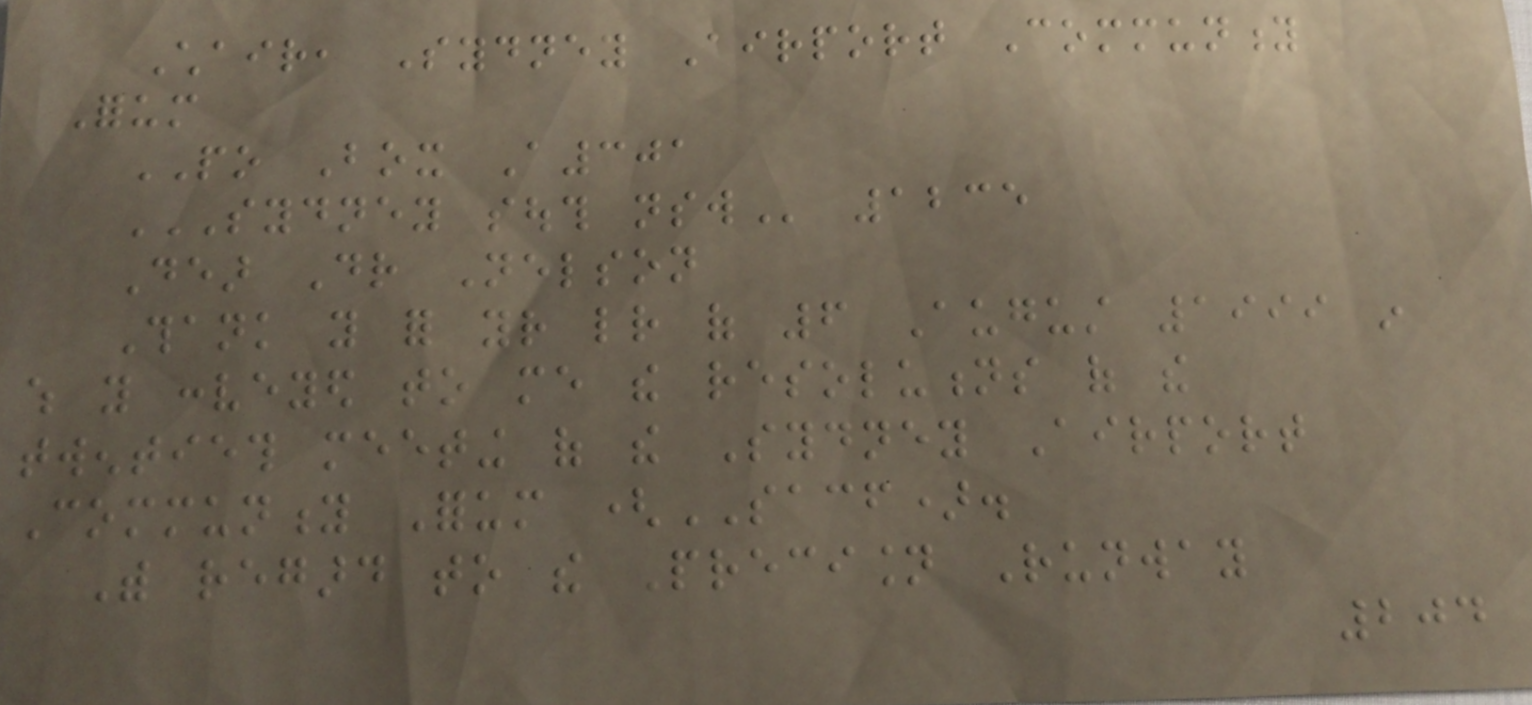Chair, Sydney Airport Community
Forum
PO Box A301
SYDNEY SOUTH NSW 1235
Dear Dr Nelson
Thank you for your letter of 6 August 1999 in
which you conveyed to me the resolutions of the
twentieth meeting of the Sydney Airport
Community Forum (SACF).
With regard to the Precision Runway
204
